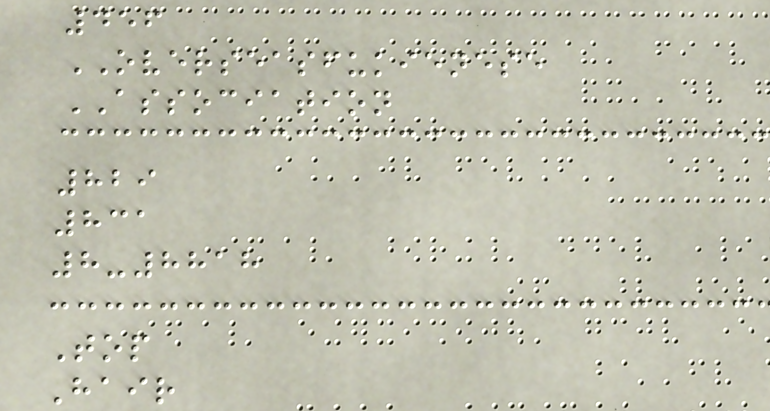456
OVERSEASFUKIENESE
ASSOCIATION
829
831
8-8818
Top
Hair
